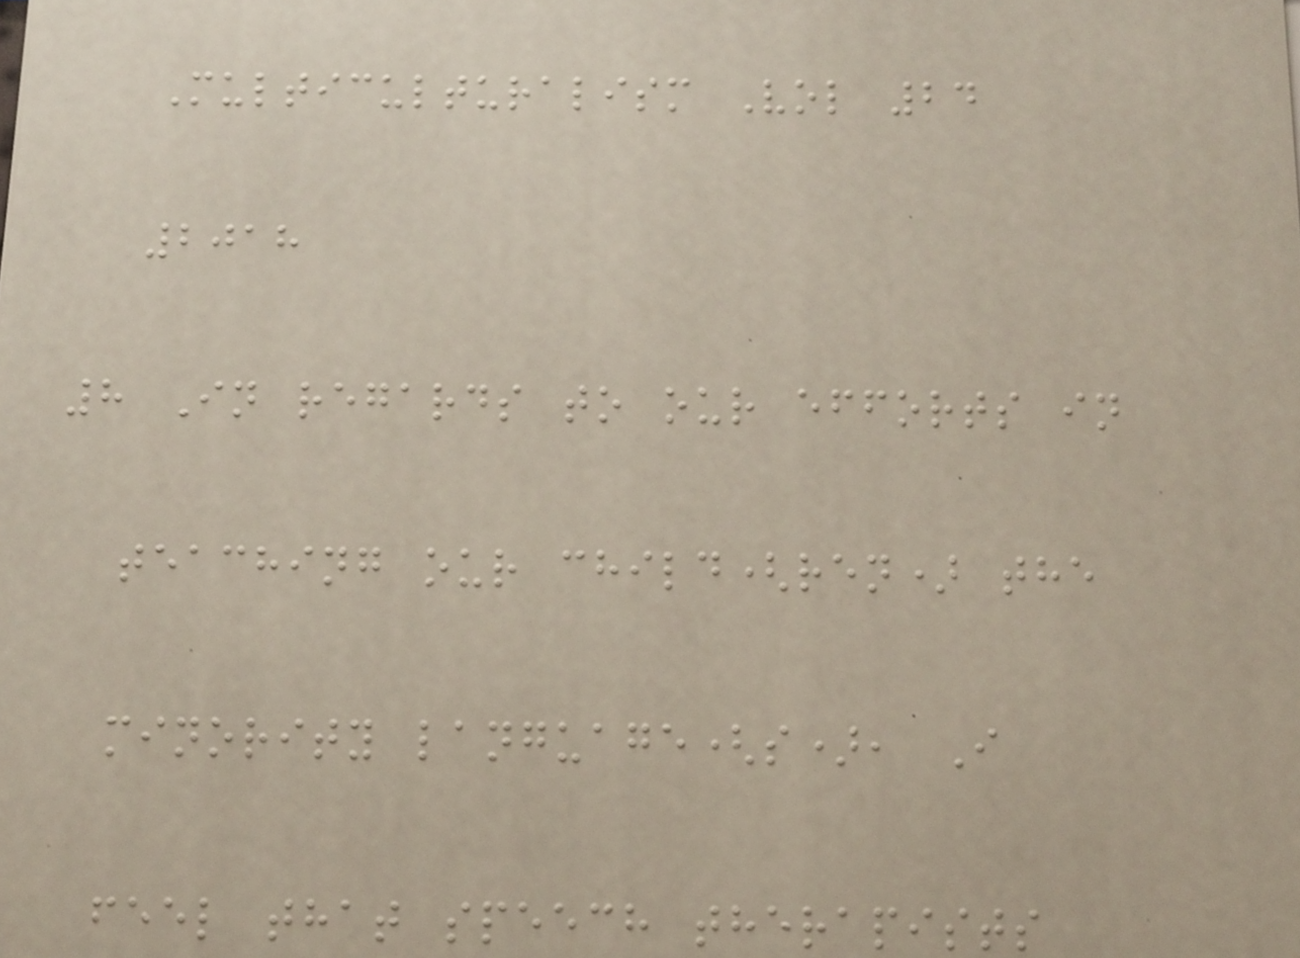Multiculturalism Vol 24
2018
8 In regards to our efforts in
teaching our child(ren) the
minority language(s), I
feel that speech therapists
